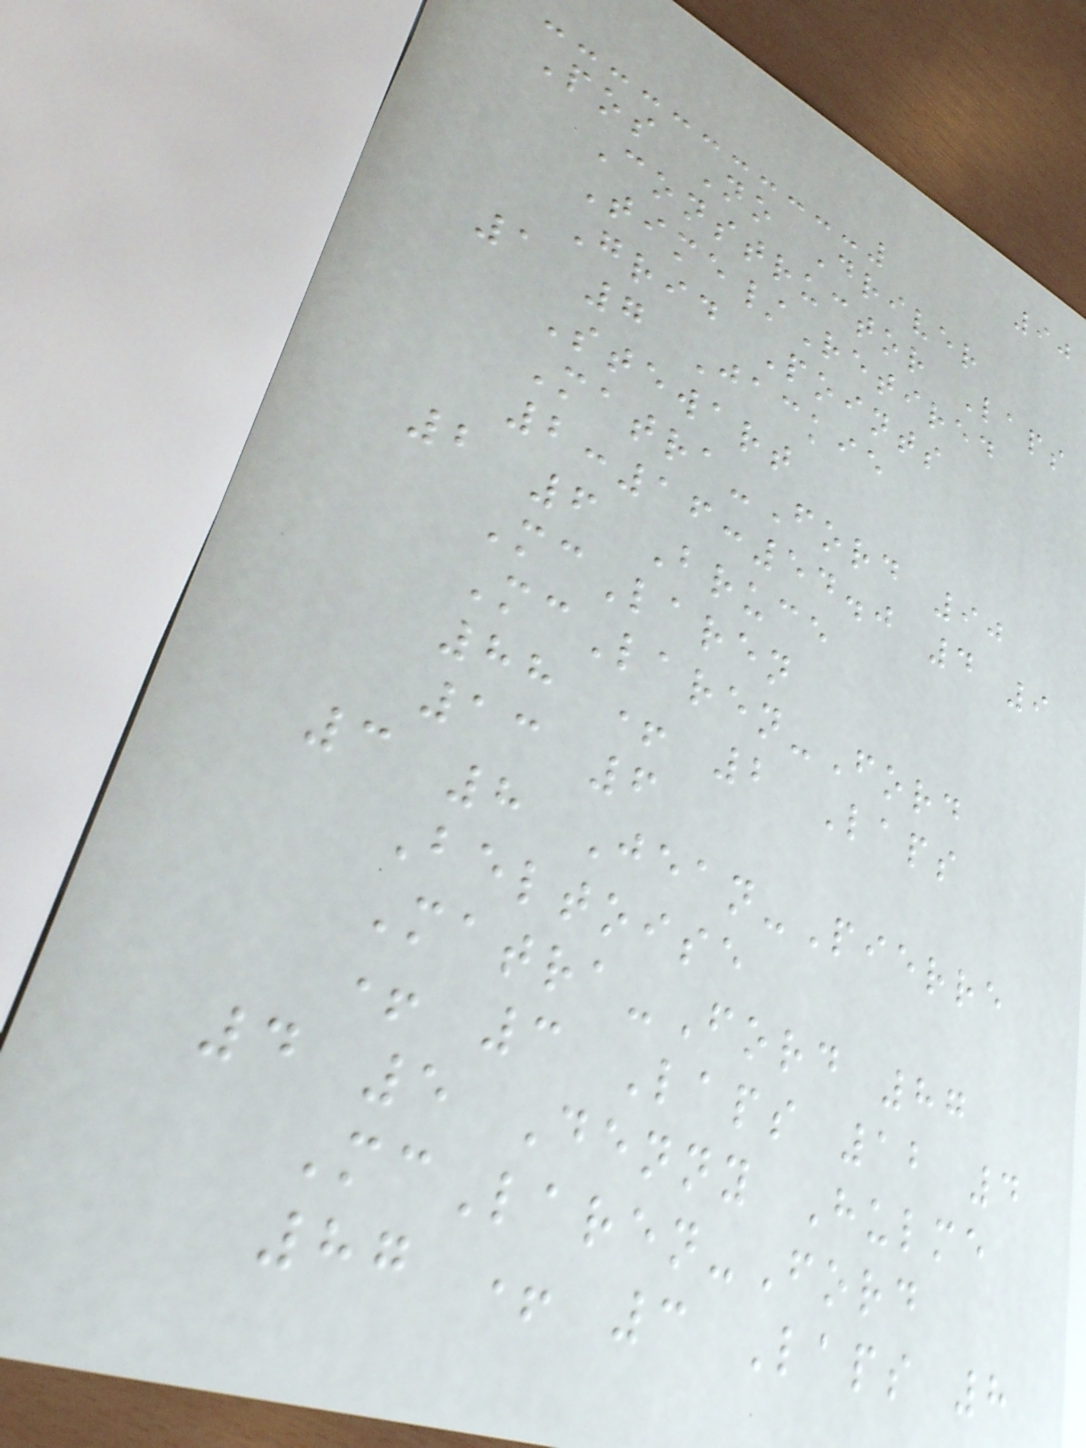90
Pos No Driver
Constructor Laps
Time/Retired
Grid Points
1 7 Jackie
Stewart
Matra-Ford 90
2:16:54.0 4 9
2 6 Bruce
McLaren
McLaren-Ford
88 + 2 Laps
13 6
3 8 Jean-Pierre
Beltoise
Matra-Ford 87
+ 3 Laps 12 4
4 5 Denny Hulme
McLaren-Ford
87 + 3 Laps 8
